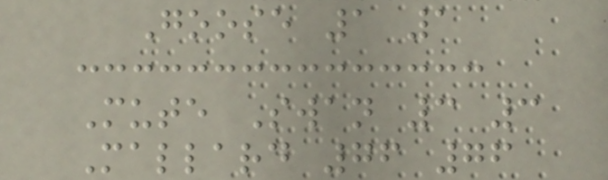Goose 1 1
Mute Swan 3 3
Mallard 76 76
